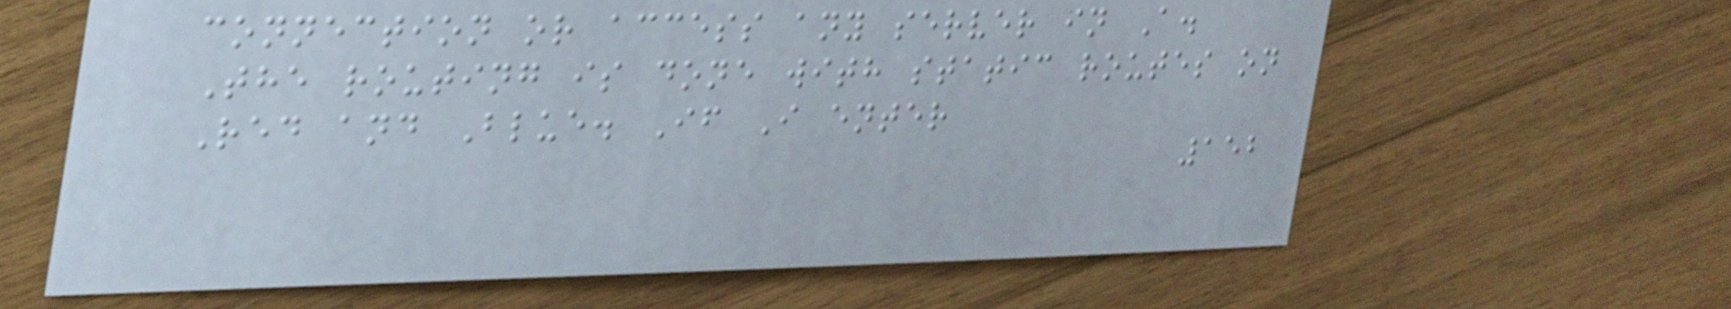connection or access any server in A.
The routing is done with static routes on
Red and Blue. If I enter
152
